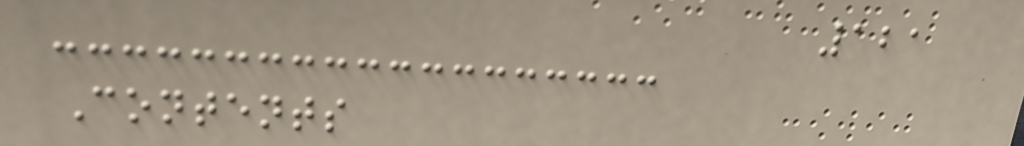121
Contents
